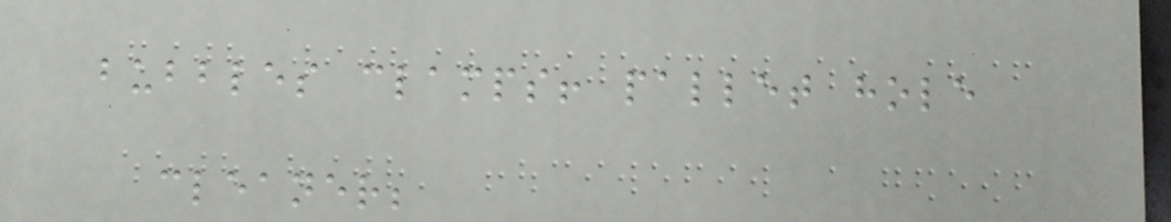bubbles clamps! pallet hole
cleaner;
